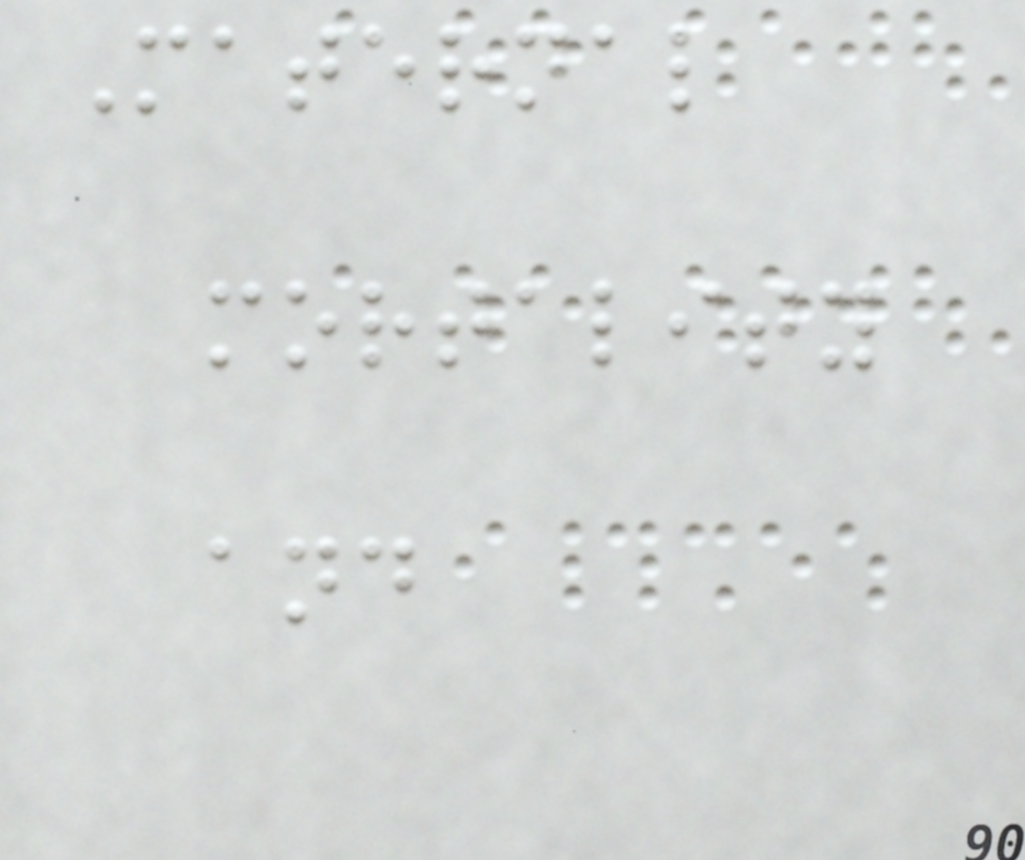Maternal
mortality
and
